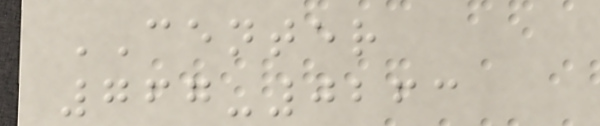CENTER
767-0263
